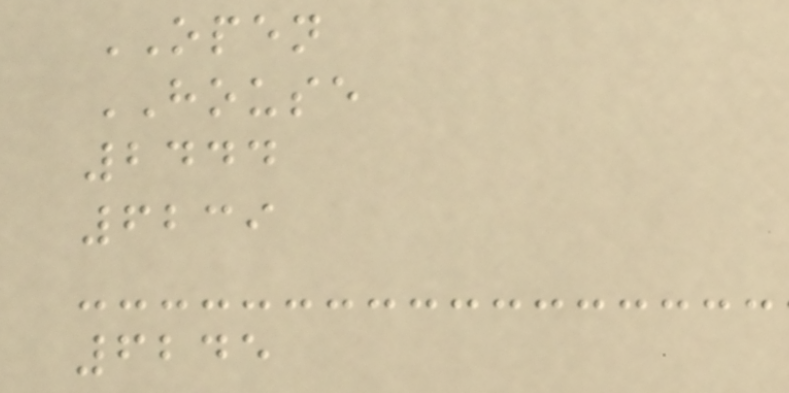OPEN
HOUSE
2444
6239
6245
